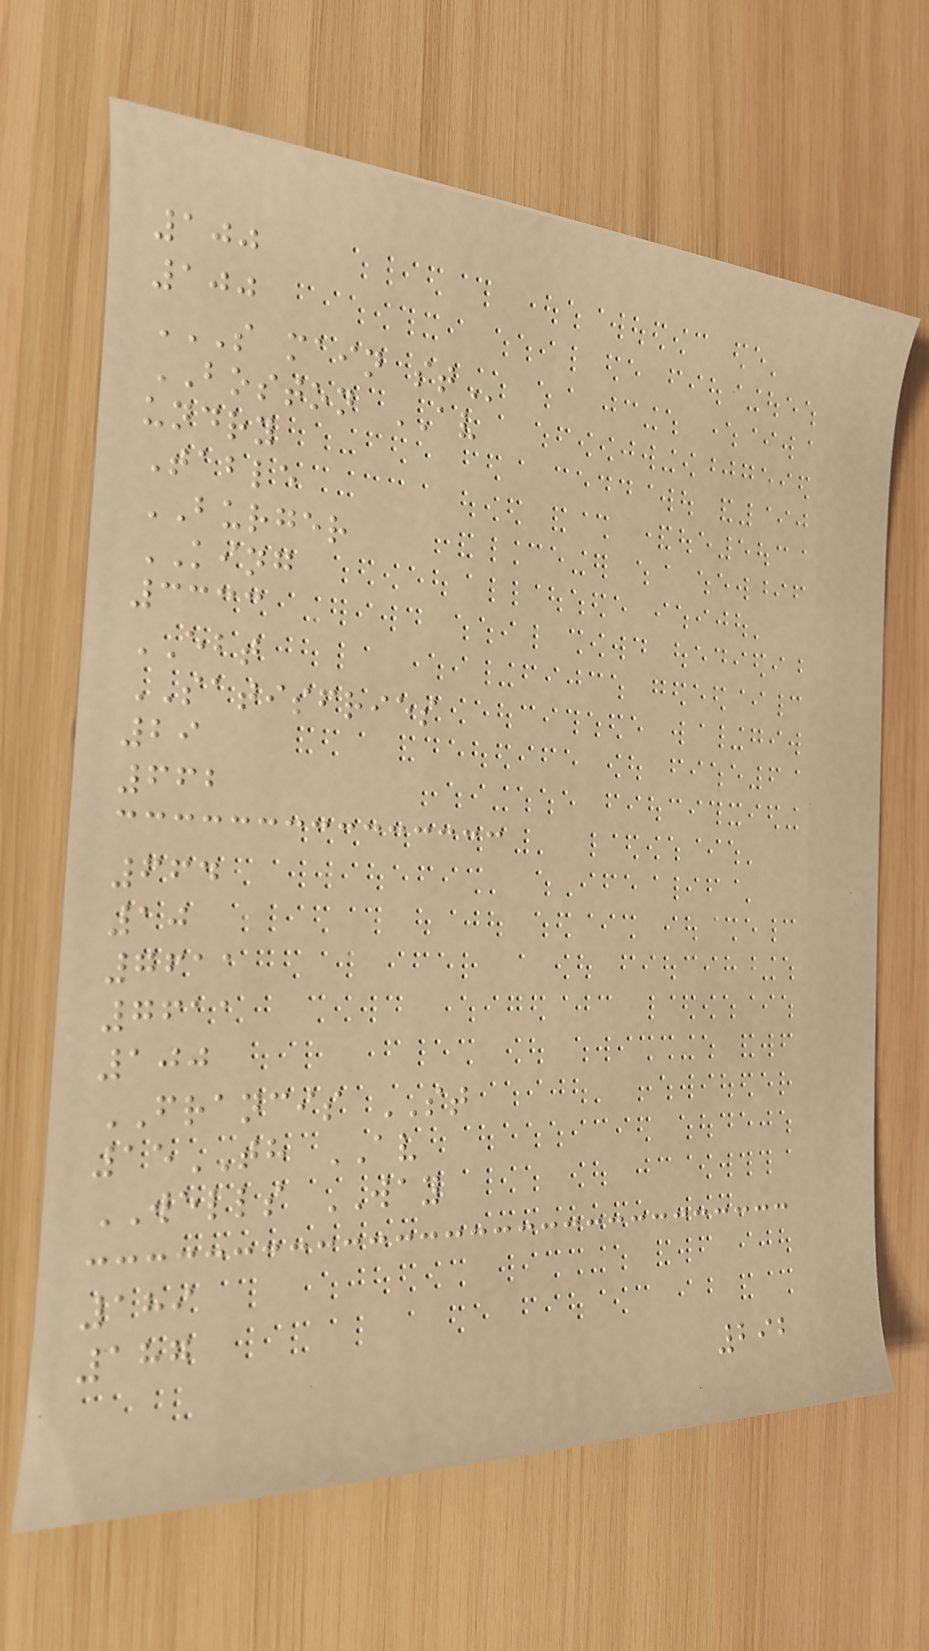100
100
S MAIN ST
BOSTON AV
undry
Table
BURGER
KING
3333
EBT
SATISFRIES
29
662
664
10
7611
7611
100
FRANCIS ST
15TH AV
WELLS WAY
189
187
292
